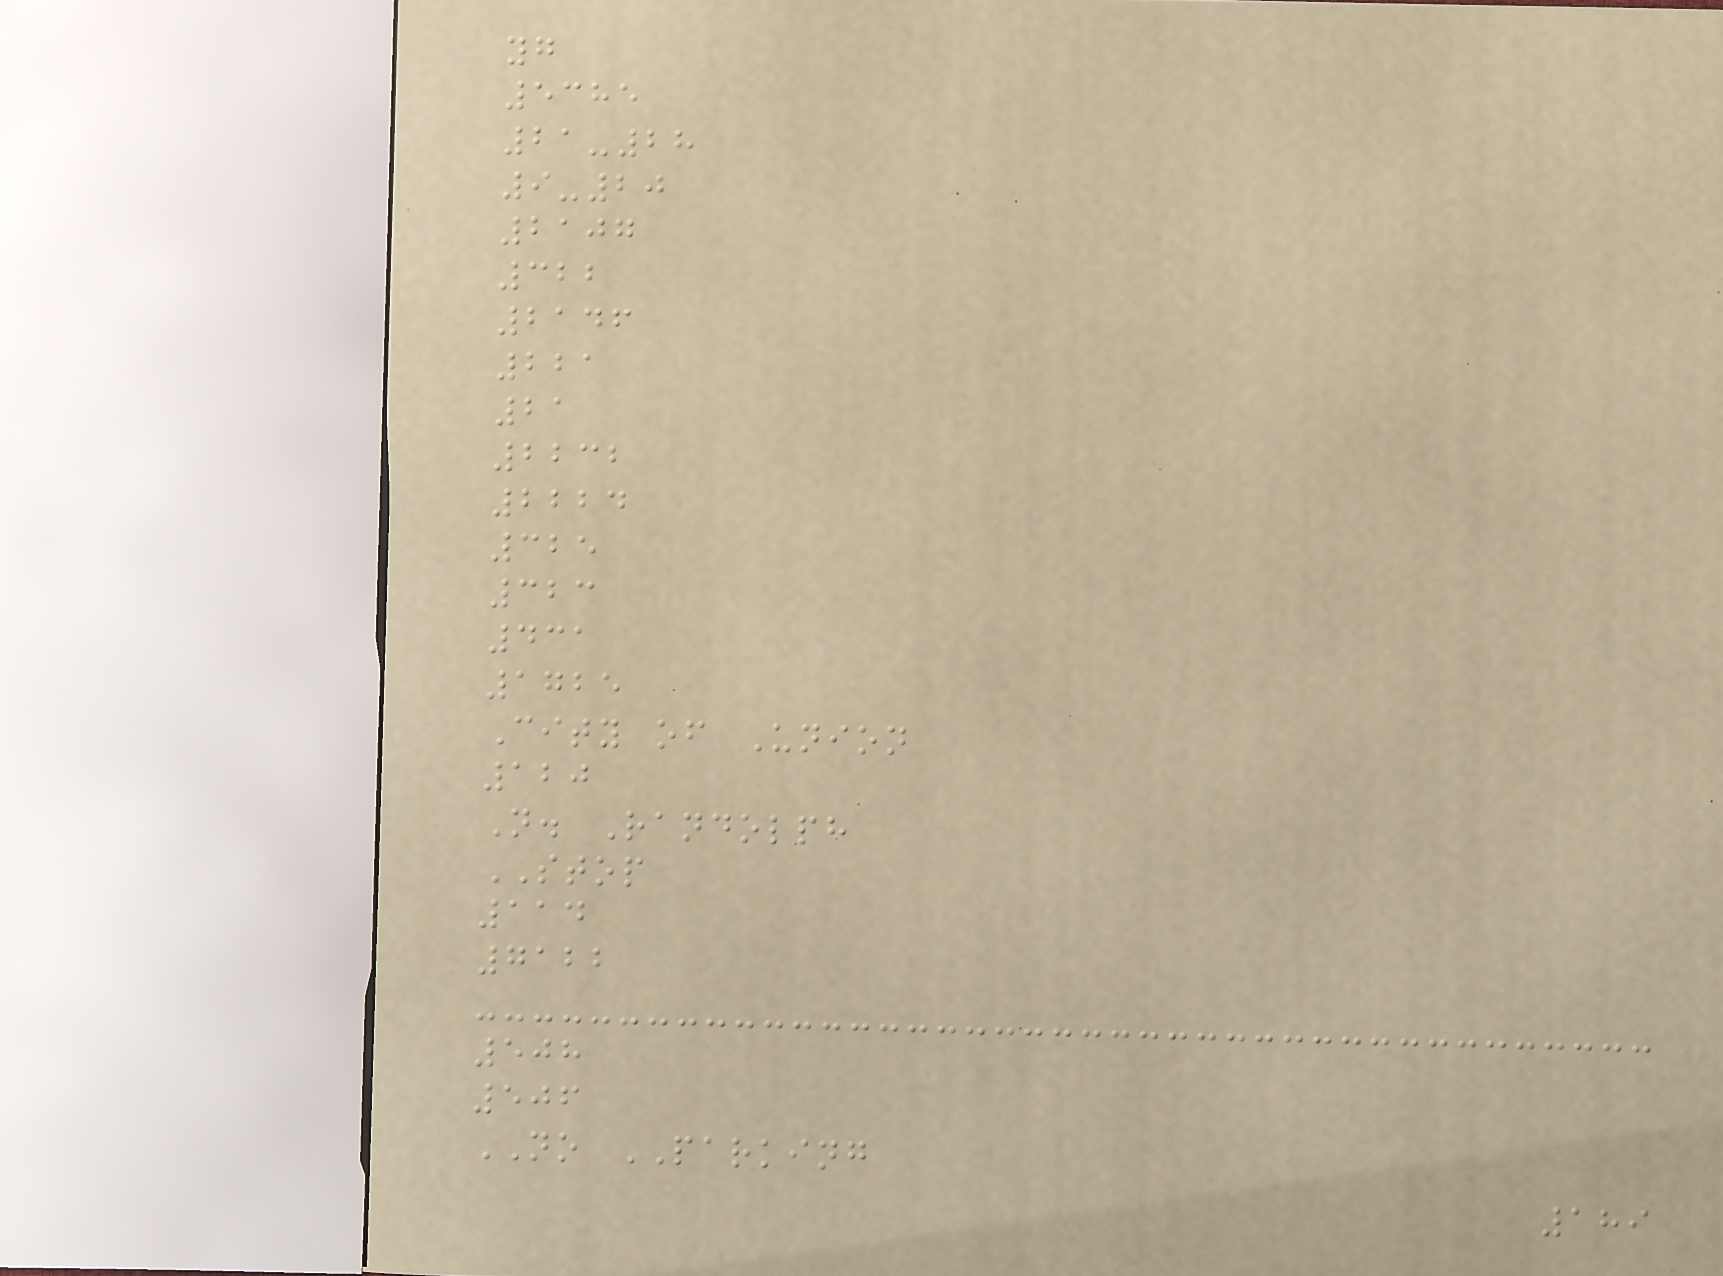yg
5385
21-28
9-20
2107
322
2146
221
21
2232
2224
325
323
431
1725
City of Union
120
N. Randolph
STOP
114
7122
508
506
NO PARKING
189
